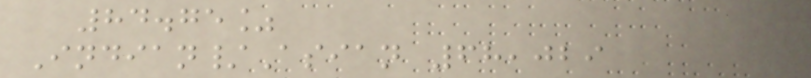84.75%
Indian/Asian 68,029
